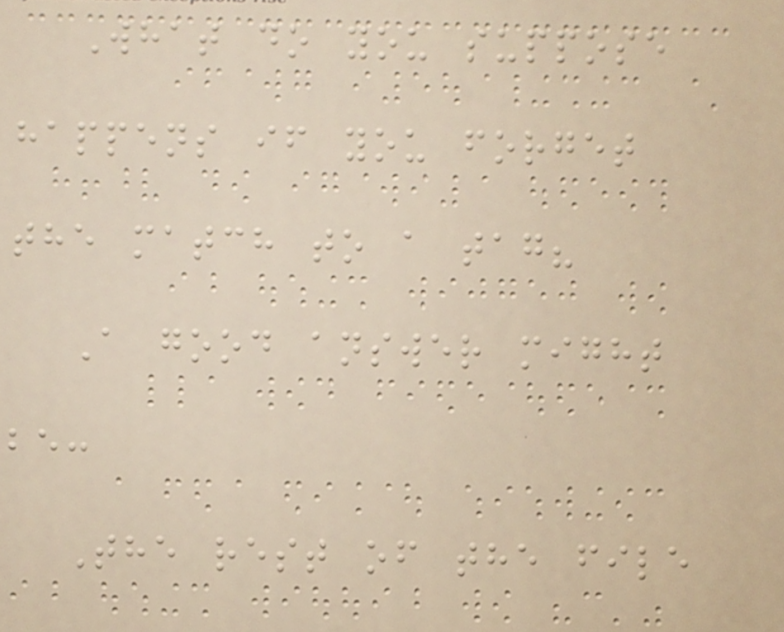What do you suppose
happens if you forget
the match to a tag?
A good answer might
be:
The rest of the file
